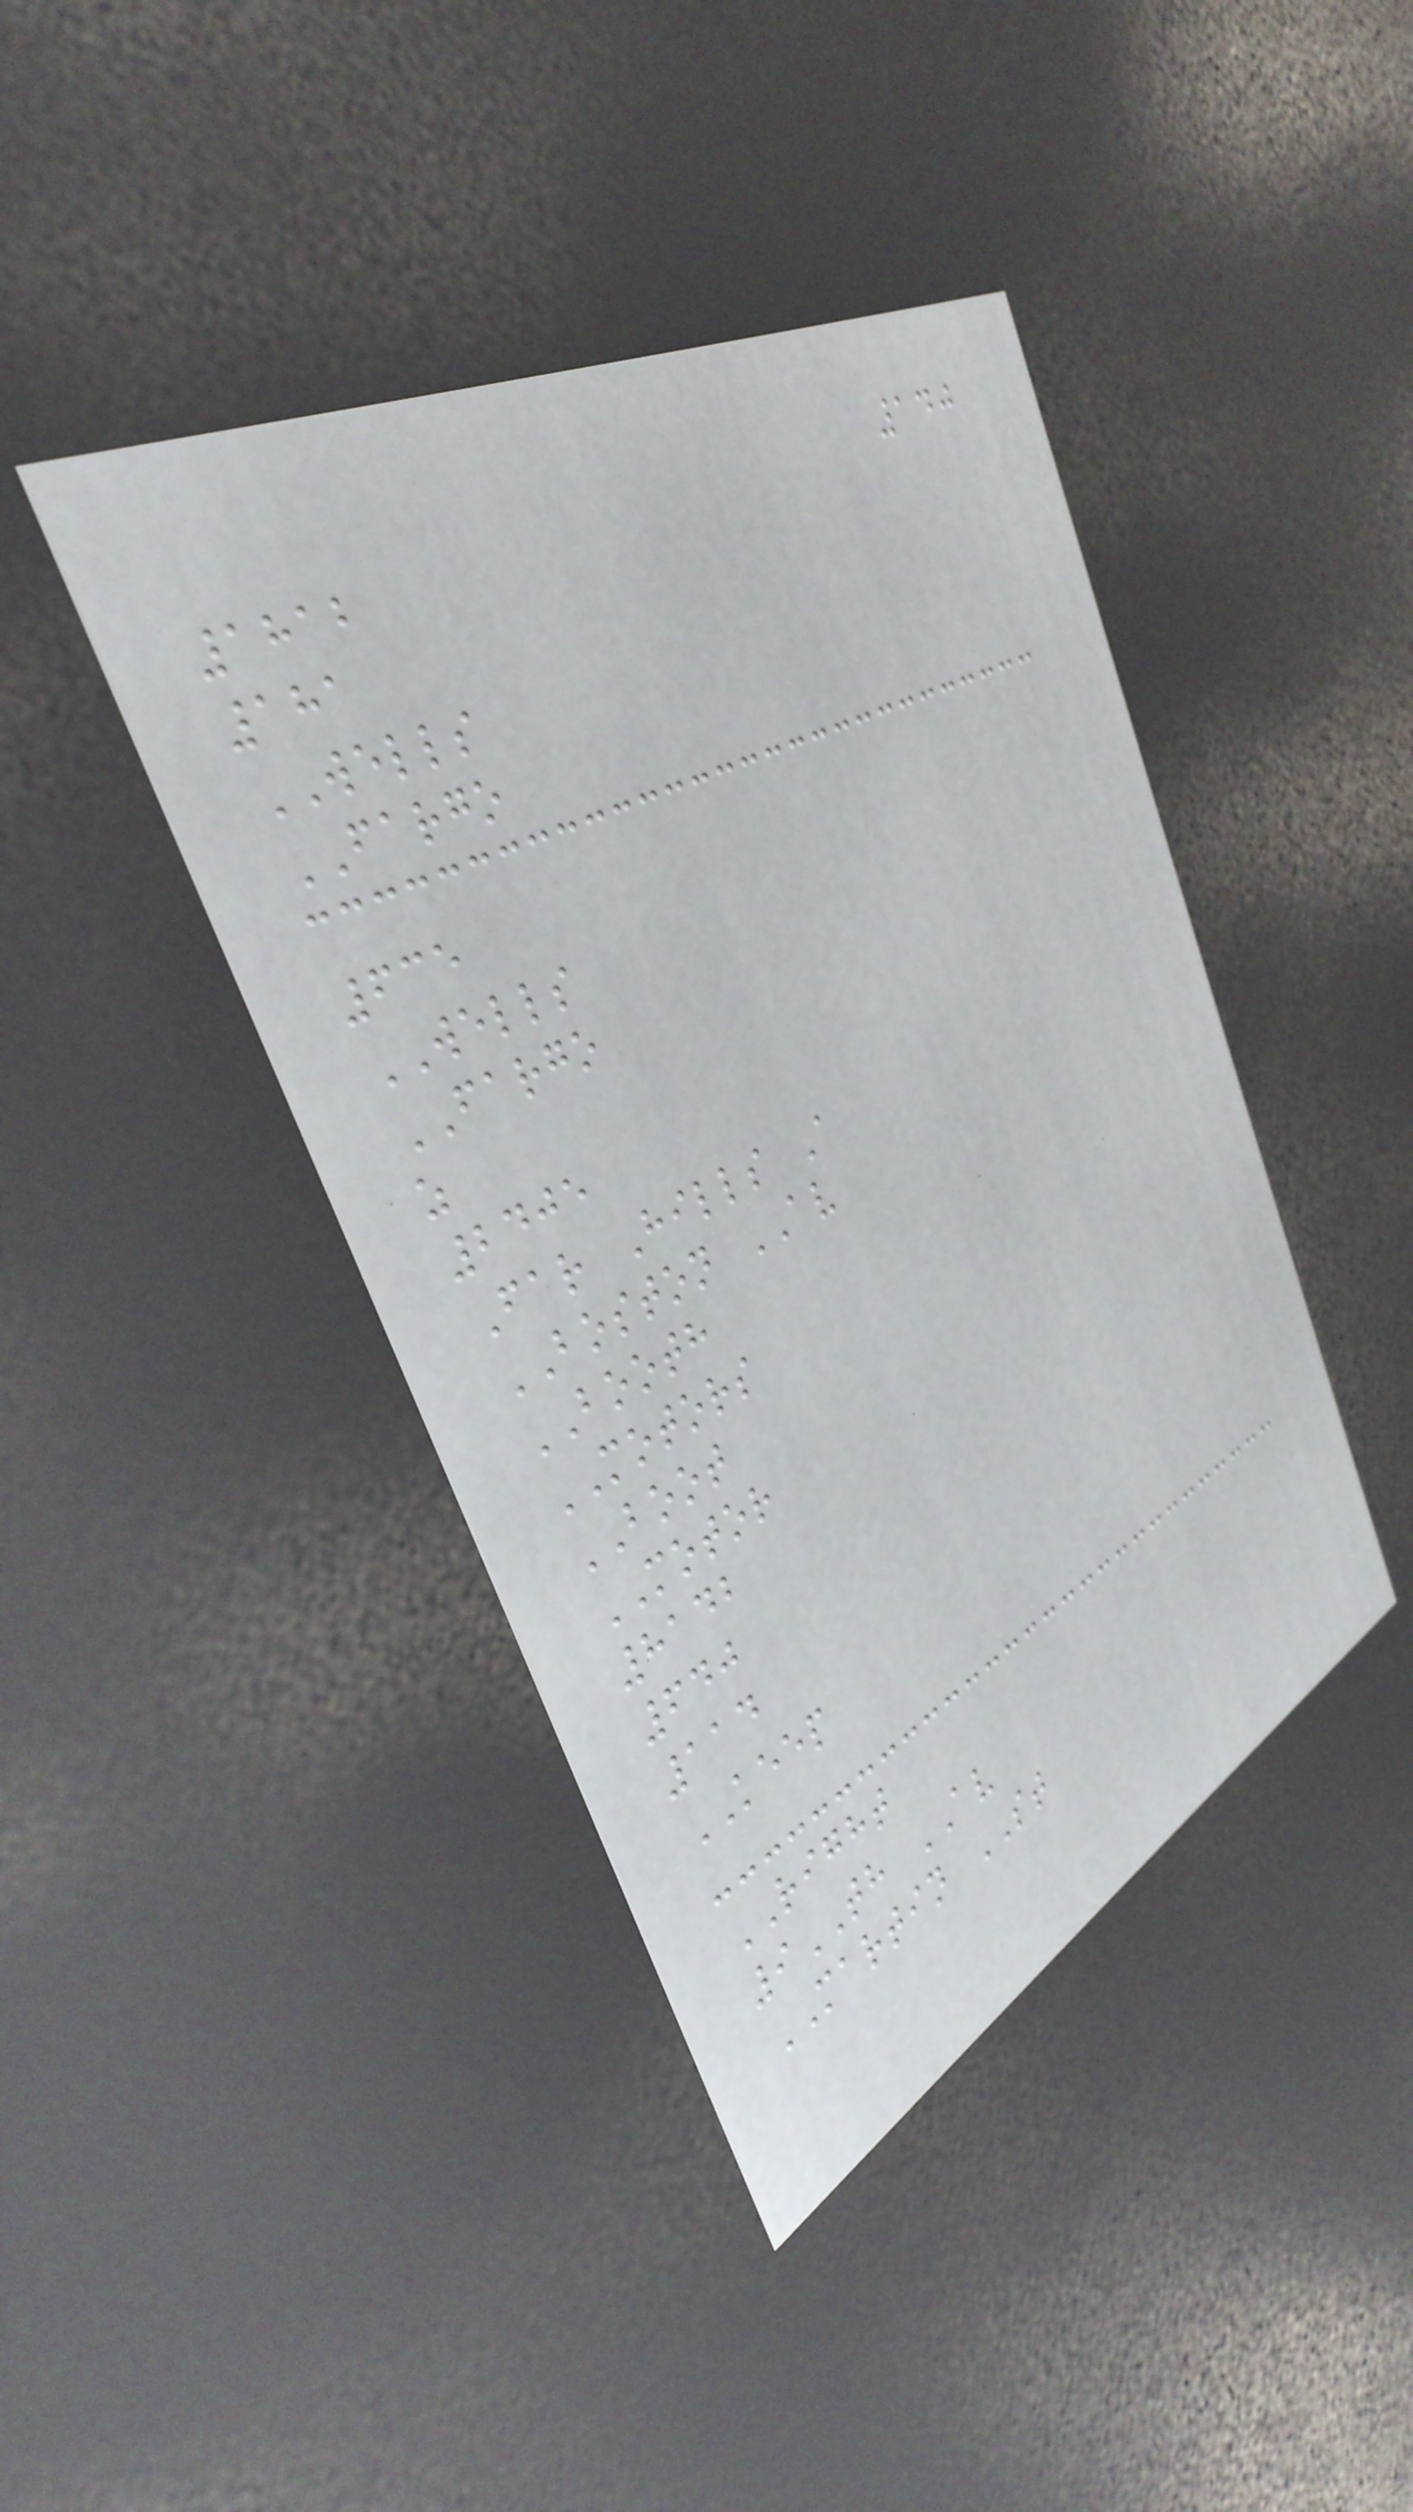140
1812
181
WELLS
FARGO
635
WELLS
FARGO
z
2405
Far Hills A
BOSTON AV
BOOTH
MOTORS
BOOT
MOTOR
8142
640
114
KEEP
RIGHT
9TH AV
MARTIN ST
